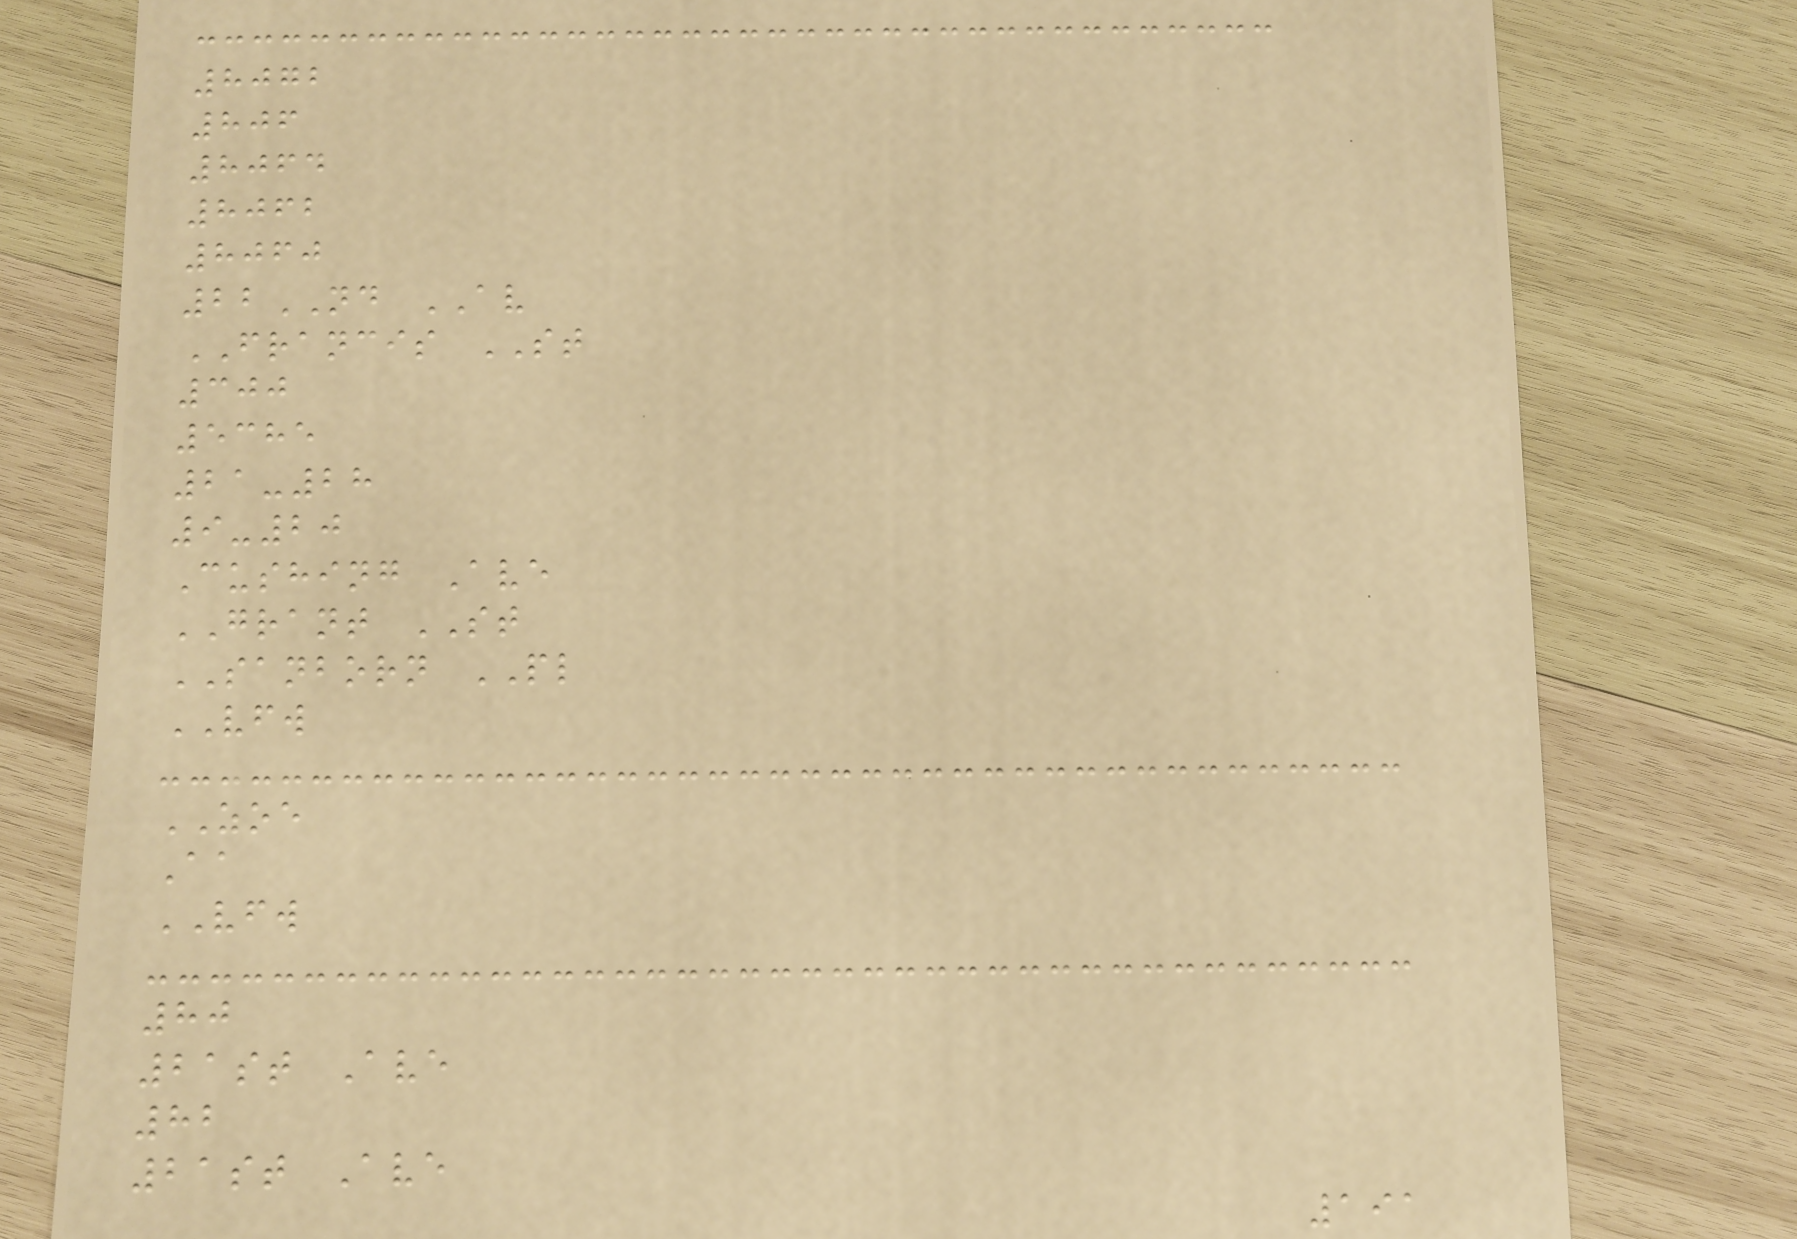8072
806
8064
8062
8060
22ND AV
FRANCIS ST
300
5385
21-28
9-20
Cushing Ave
GRANT ST
SANBORN PL
VFW
ZOE
Aa
VFW
80
21st Ave
82
21st Ave
191
